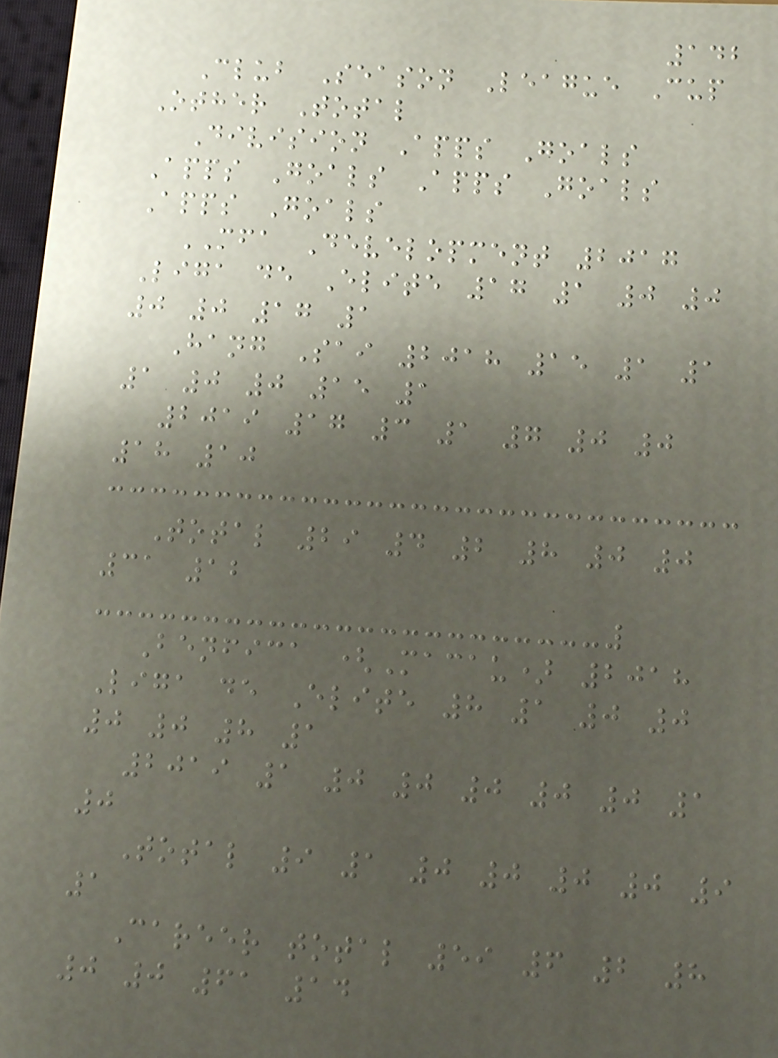142
Club Season League Cup
Other Total
Division Apps Goals
Apps Goals Apps Goals
Apps Goals
MFA Development 2017
Liga de Elite 17 1 0 0
0 0 17 1
Hang Sai 2018 15 1 1
1 0 0 15 1
2019 17 3 1 7 0 0
18 10
Total 29 4 2 8 0 0
31 12
Benfica (Macau) 2018
Liga de Elite 8 1 0 0
0 0 8 1
2019 1 0 0 0 0 0 1
0
Total 9 1 0 0 0 0 9
1
Career total 59 6 2 8
0 0 61 14
